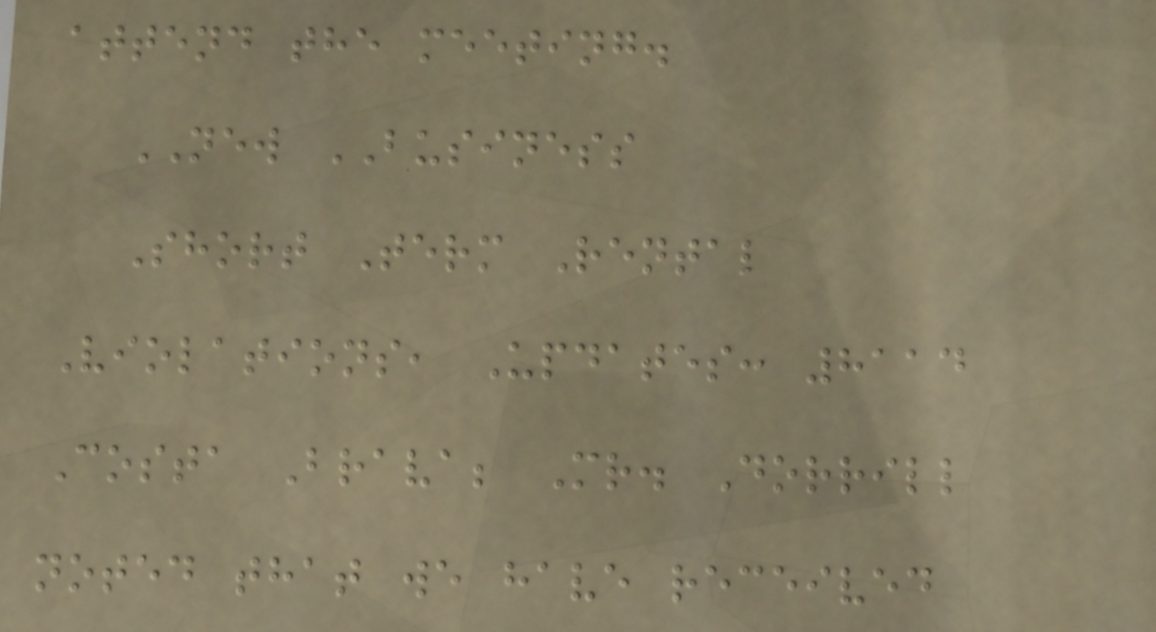attend the meeting.
NEW BUSINESS
Short Term Rental
Violations, Updates: 8114
Costa Brava; Mr. Dorrill
noted that we have received
